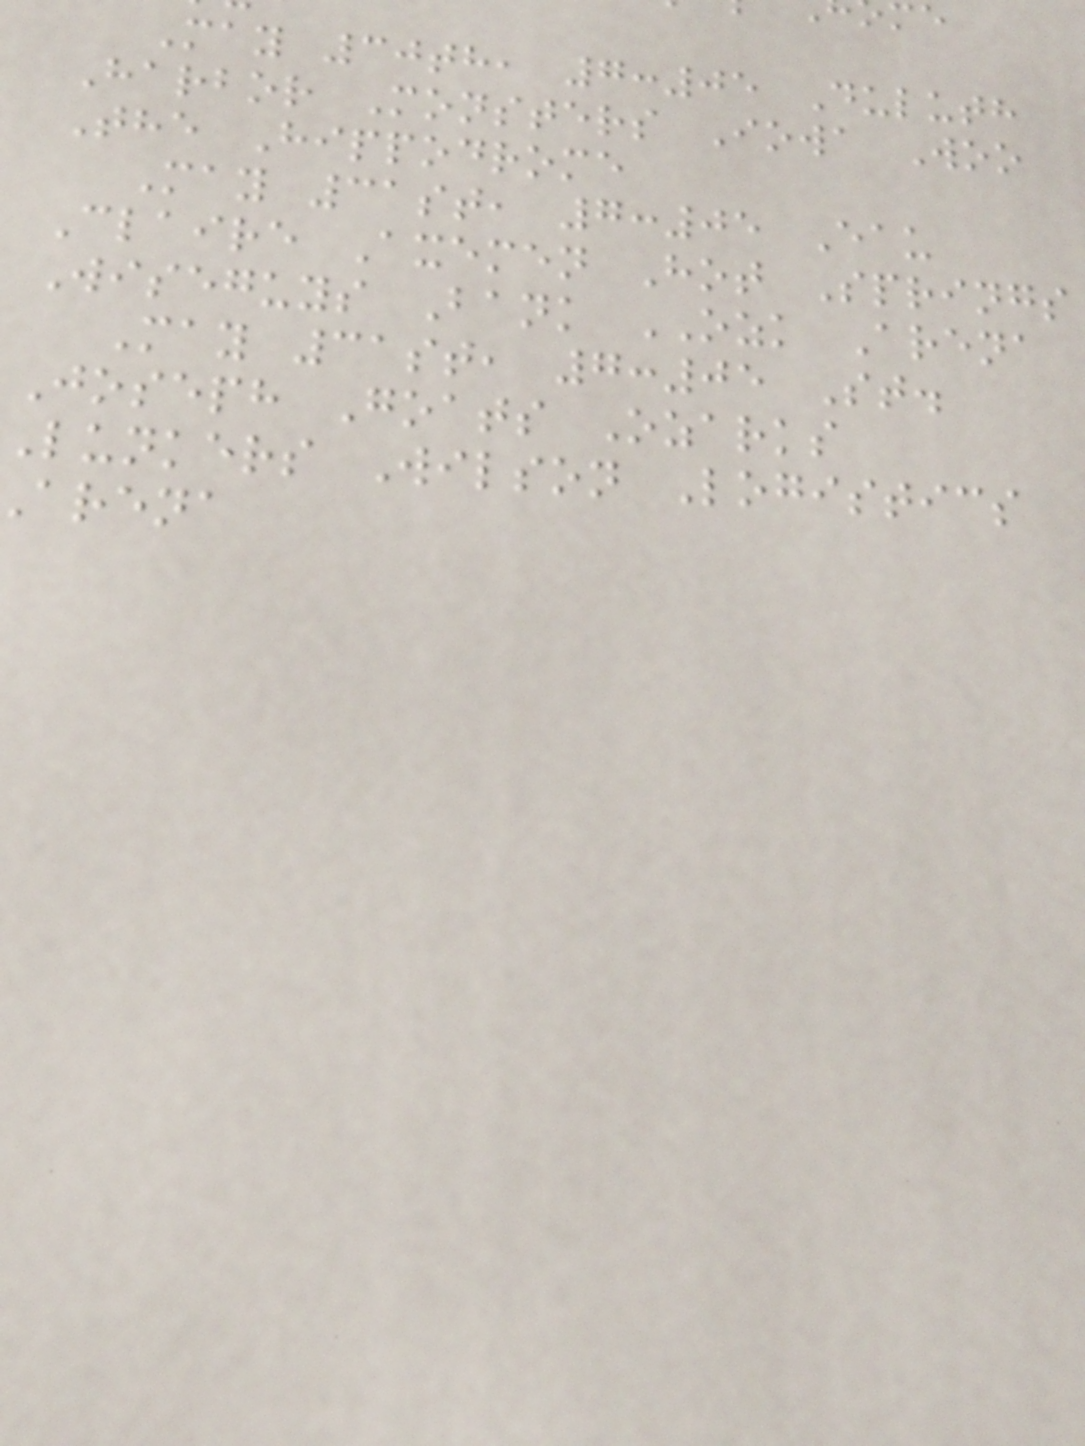May 30th, 7:05 Duluth
Harbor Monsters Iowa Woo
The Hippodrome
May 31st, 7:05 Eau
Claire Axemen Hot Springs
Wiseguys Bank OZK Arena
May 31st, 7:05 St.
Joseph Goats Ozarks
Lunkers Wilson Logistics
arena
